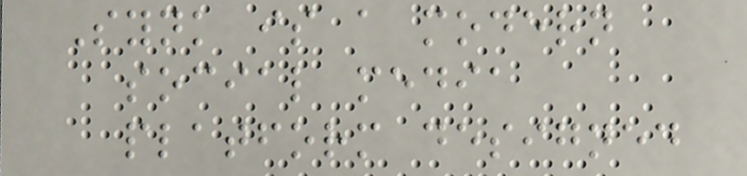Synk is a modern
social media
platform designed
